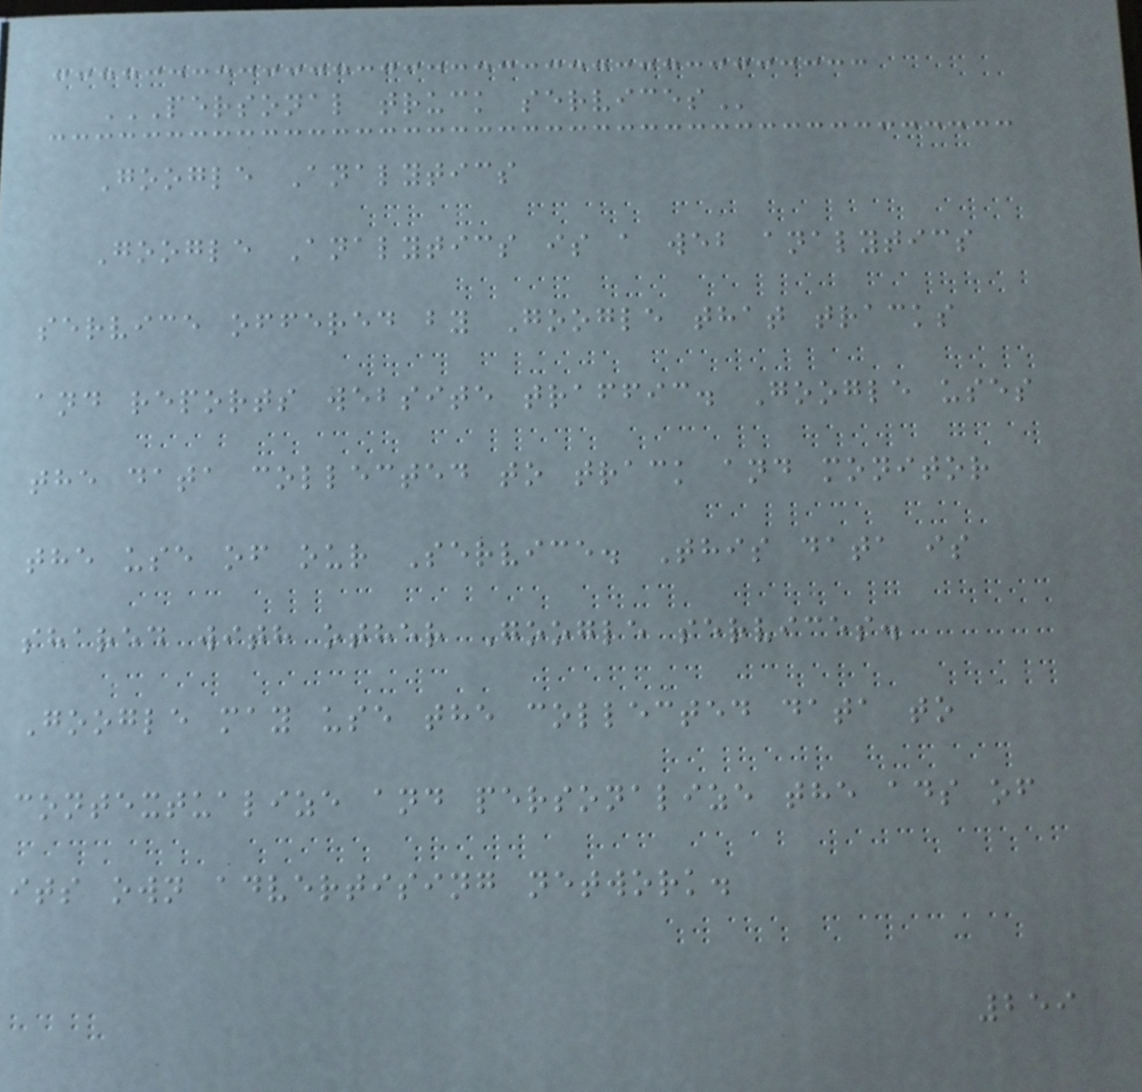PERSONAL TRUCK SERVICES
Google Analytics
Google Analytics is a web analytics
service offered by Google that tracks
and reports website traffic. Google uses
the data collected to track and monitor
the use of our Service. This data is
shared with other Google services.
Google may use the collected data to
contextualize and personalize the ads of
its own advertising network.
259
